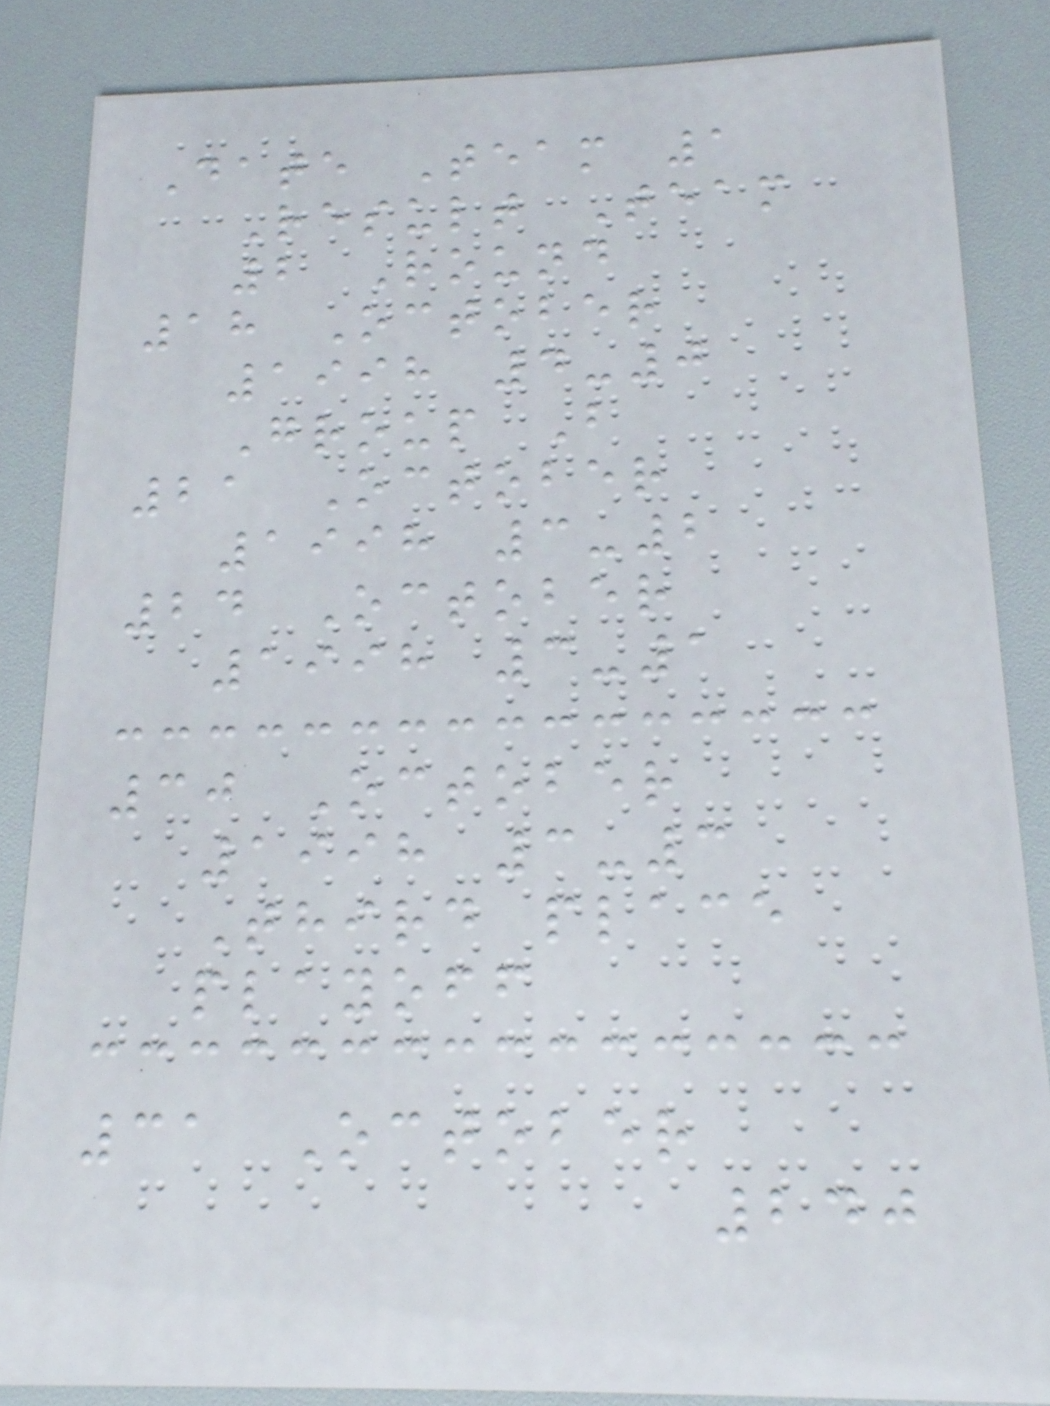Date Team 1
Result Team
2 Round
18 October
1998 4-0
Group B
21 October
1998 3-2
24 October
1998 3-1
30 October
1998 3-3
Third place
playoff
31 October
240
